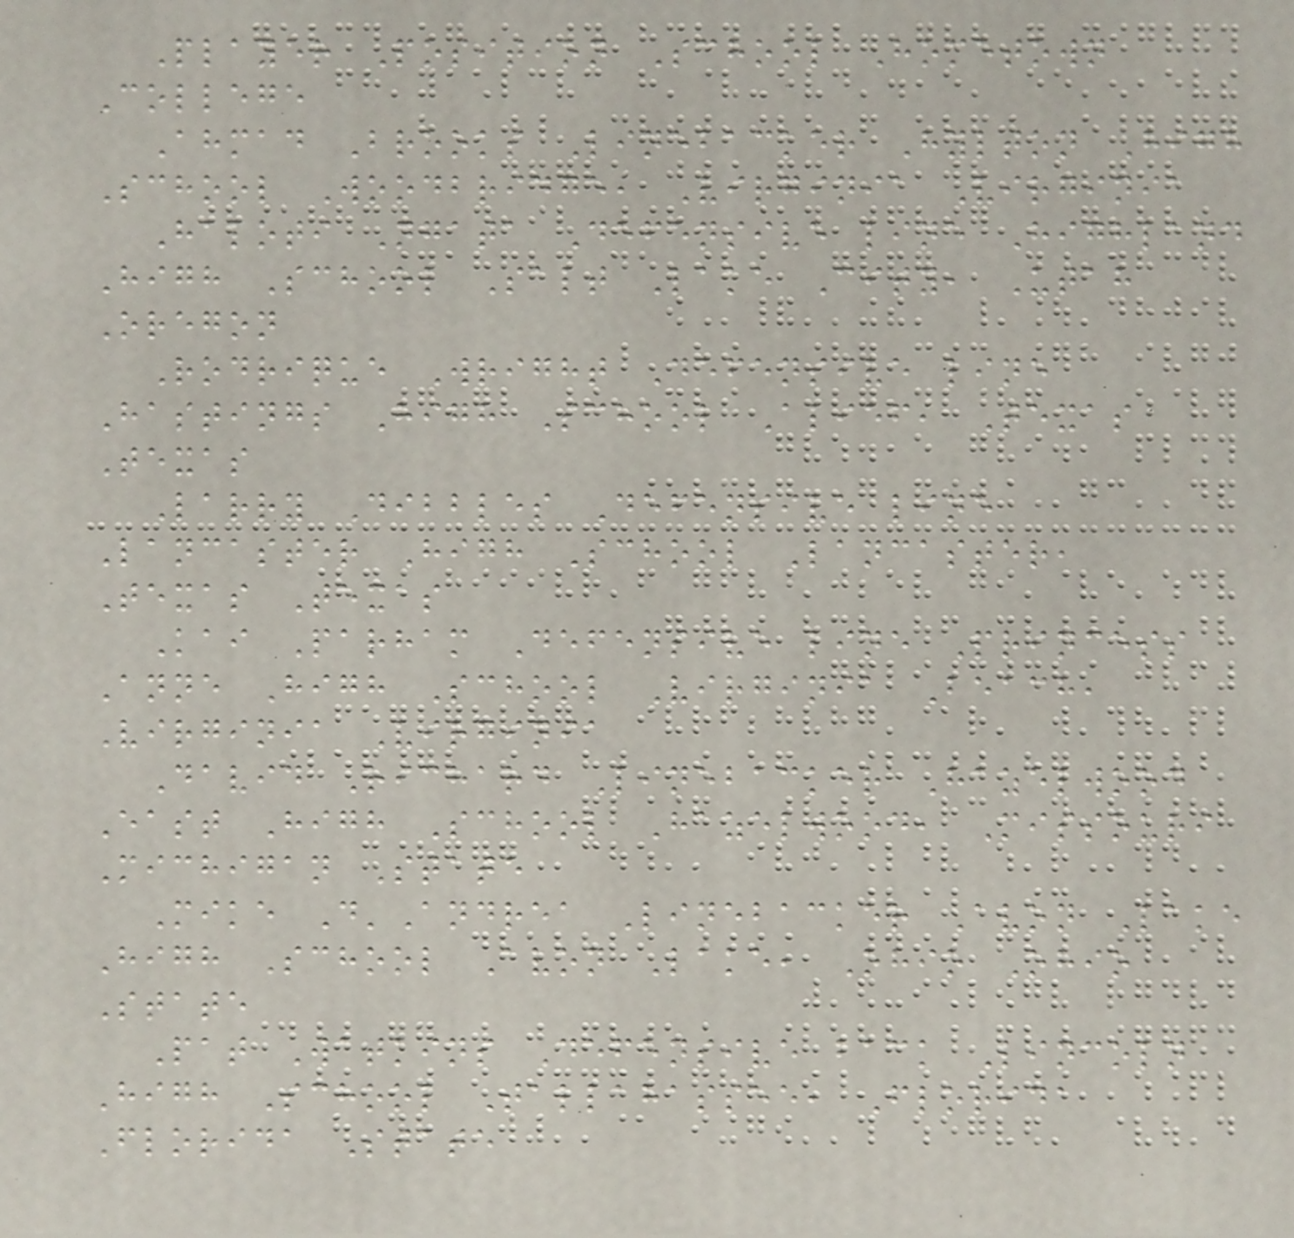Player Position School Hometown
College
Ahmad Brooks Linebacker Hylton High
School Woodbridge, Virginia Virginia
Haloti Ngata Defensive line Highland
High School Salt Lake City, Utah
Oregon
Rodrique Wright Defensive line
Hastings High School Alief, Texas
Texas
Larry Dibbles Defensive line
Lancaster High School Lancaster,
Texas Texas
Kai Parham Defensive line Princess
Anne High School Virginia Beach,
Virginia Virginia
David Richard Linebacker Hazelwood
East High School Hazelwood, Missouri
Michigan State
Mike D'Andrea Linebacker Avon Lake
High School Avon Lake, Ohio Ohio
State
Pat Watkins Defensive back Lincoln
High School Tallahassee, Florida
Florida State
